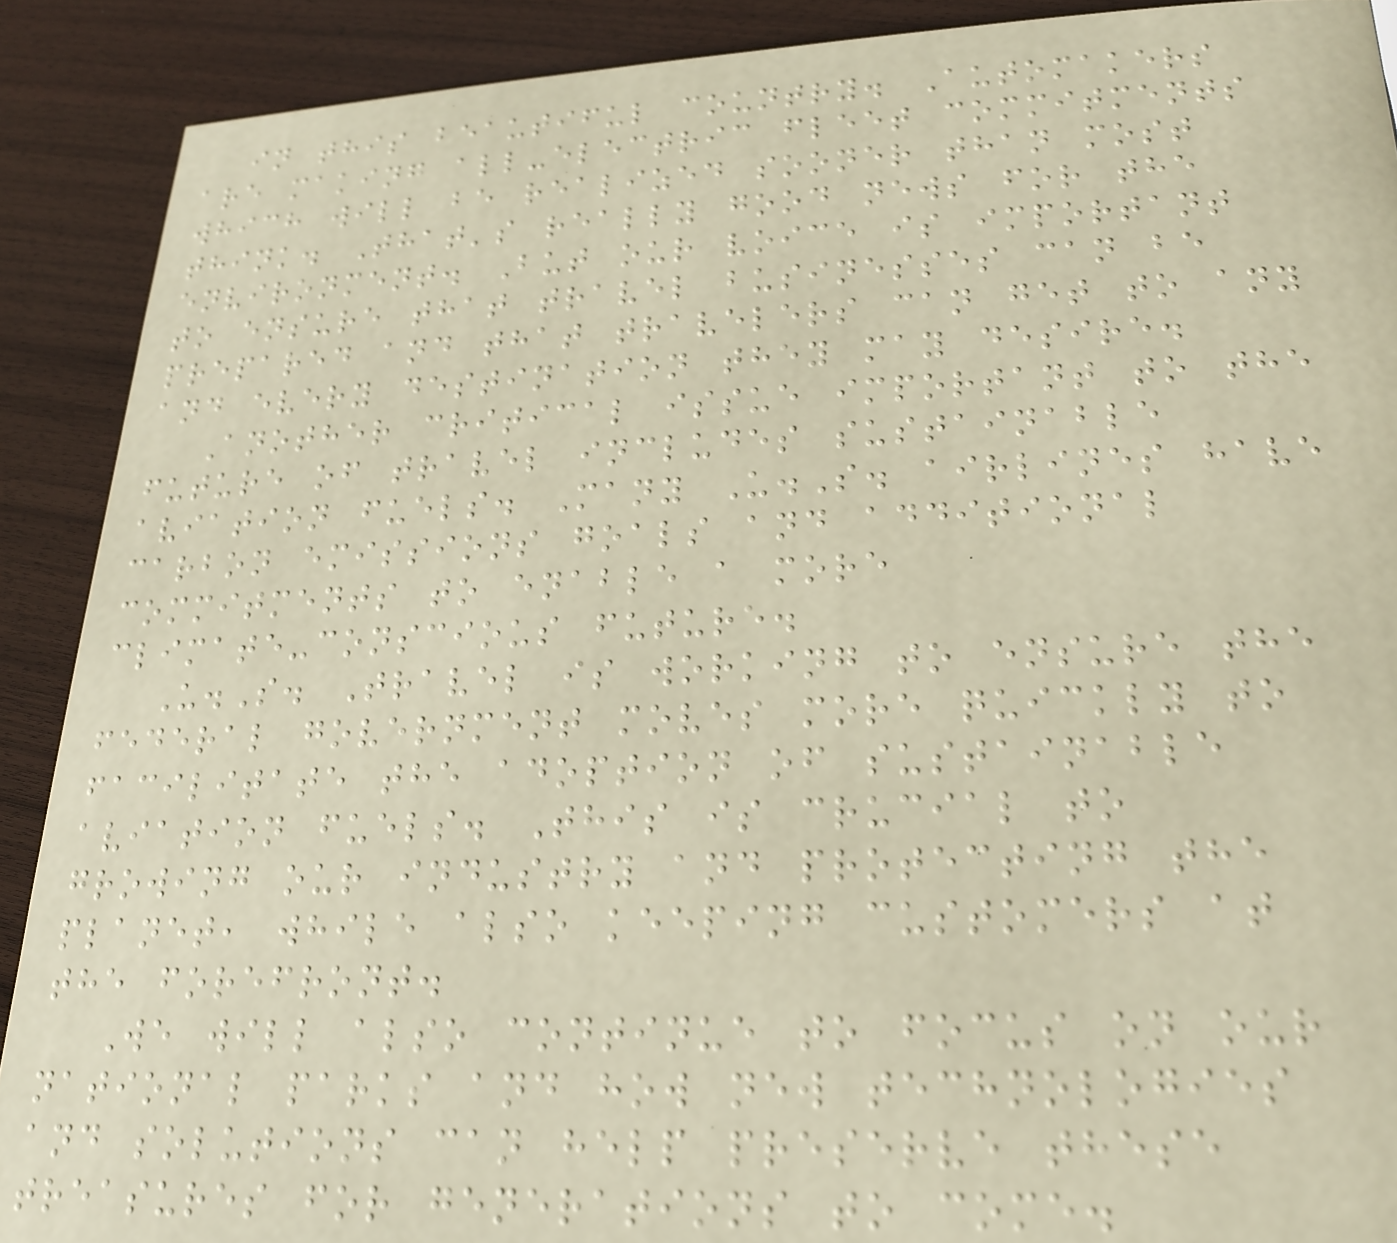in this beautiful country. Automakers
are making all-electric fleet commitments
which will be realized sooner than most
think. That's really good news for the
environment. But our voice is important
to ensure that travel businesses can be
prepared and that travelers can get to any
and every destination they may desire.
Another critical issue important to the
future of travel includes sustainable
aviation fuels. Many U.S. airlines have
carbon emissions goals and additional
commitments to enable a more
climate-conscious future.
U.S. Travel is working to ensure the
federal government moves more quickly to
facilitate the adoption of sustainable
aviation fuels. This is crucial to
growing our industry and protecting the
planet, while also keeping customers at
the forefront.
We will also continue to focus on our
national parks and how new technologies
and solutions can help preserve these
treasures for generations to come.
